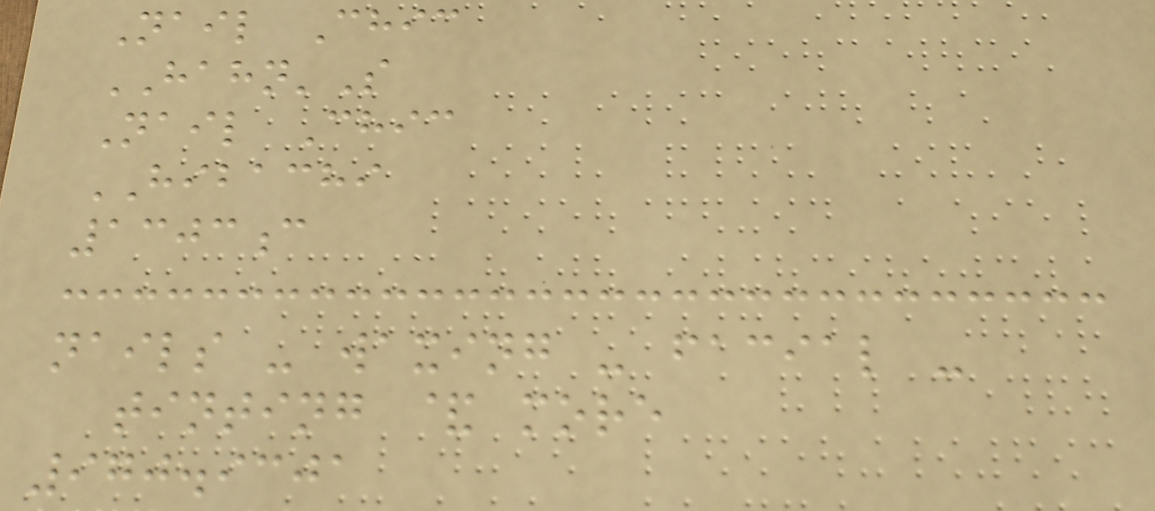Nail Chic
HAHN'S
Nail Chic
HIBACHI
1303c
nails - waxing - facial -
tinting & more
970.9301
